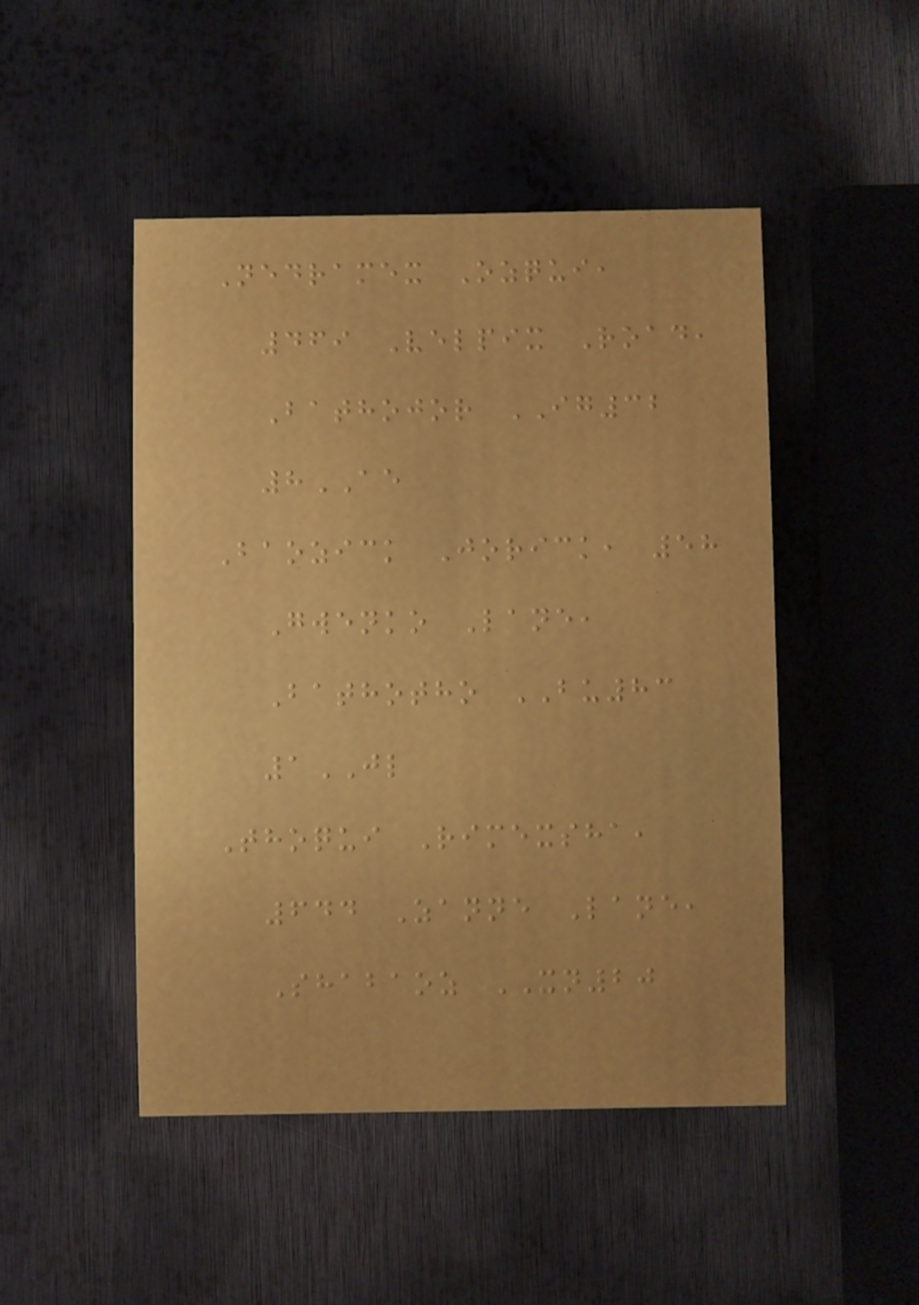Nedramex Ozqui,
469 Velpix Road,
Bathojor IG32
8AE
Baozick Jorick, 58
Gwenko Lane,
Bathotho BU83
1JL
Thoqui Rimexsha,
644 Zanne Lane,
Shabaoz XN20
